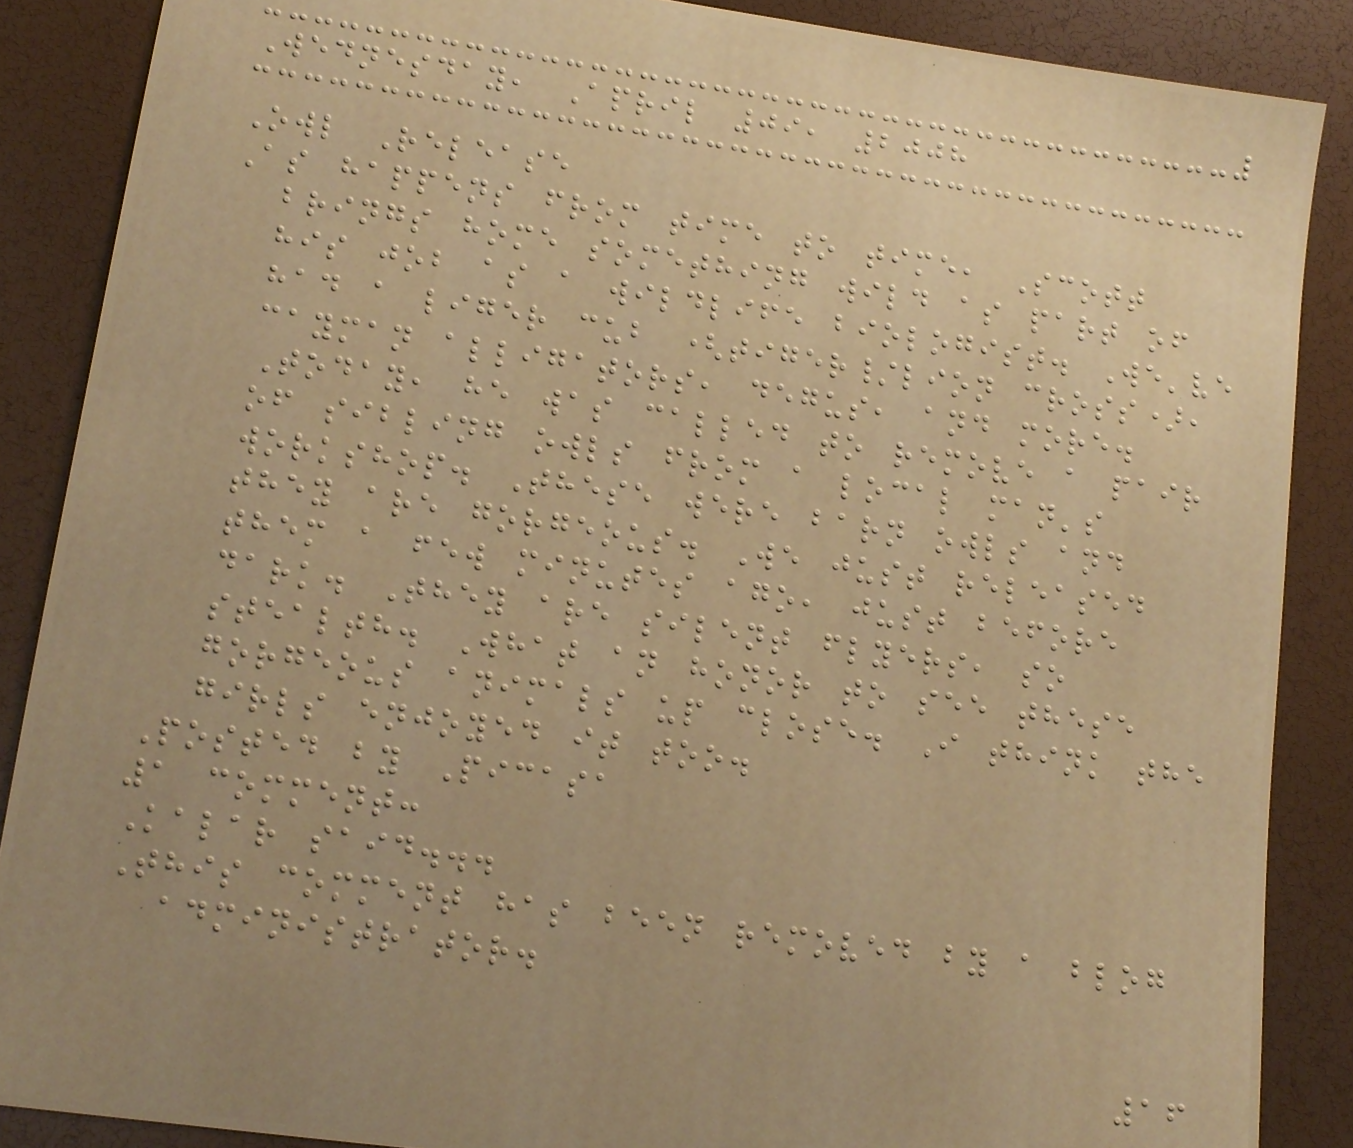Wednesday, April 09, 2008
Owl Release
As happens from time to time, Scott
brings home something wild as part of
his job as a wildlife biologist. We've
had a liger cub (tiger/lion cross),
cayman alligators, degus, and more.
Today, he was called to remove a pair
of sibling owls from a local man's
workshop. These were barn owls and
they are gorgeous. We just released
them a few minutes ago, just before
dark. They are silent flyers, so
stealth. What an honor to see these
gorgeous animals up close. I think the
girls enjoyed it too.
Posted by Picasa
1 comment:
Kalar said...
This comment has been removed by a blog
administrator.
16
